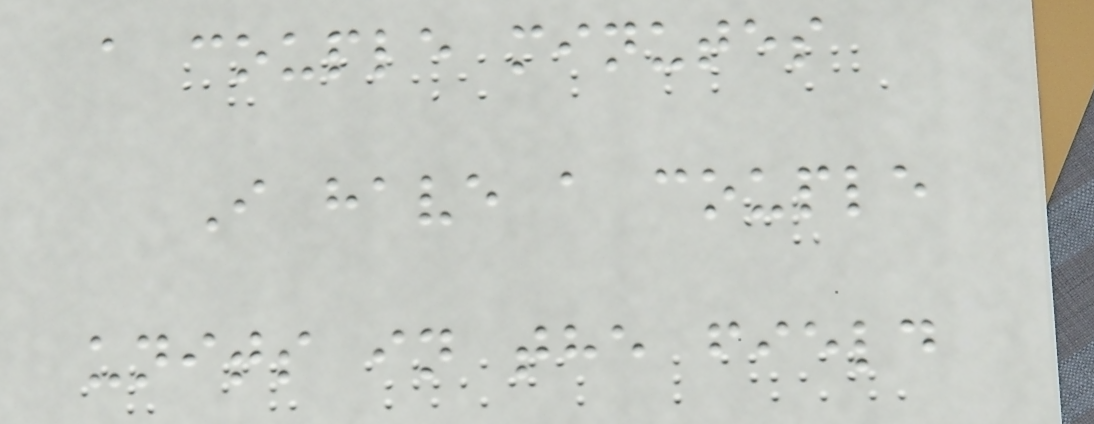a couple minutes
I have a couple
units in the field
